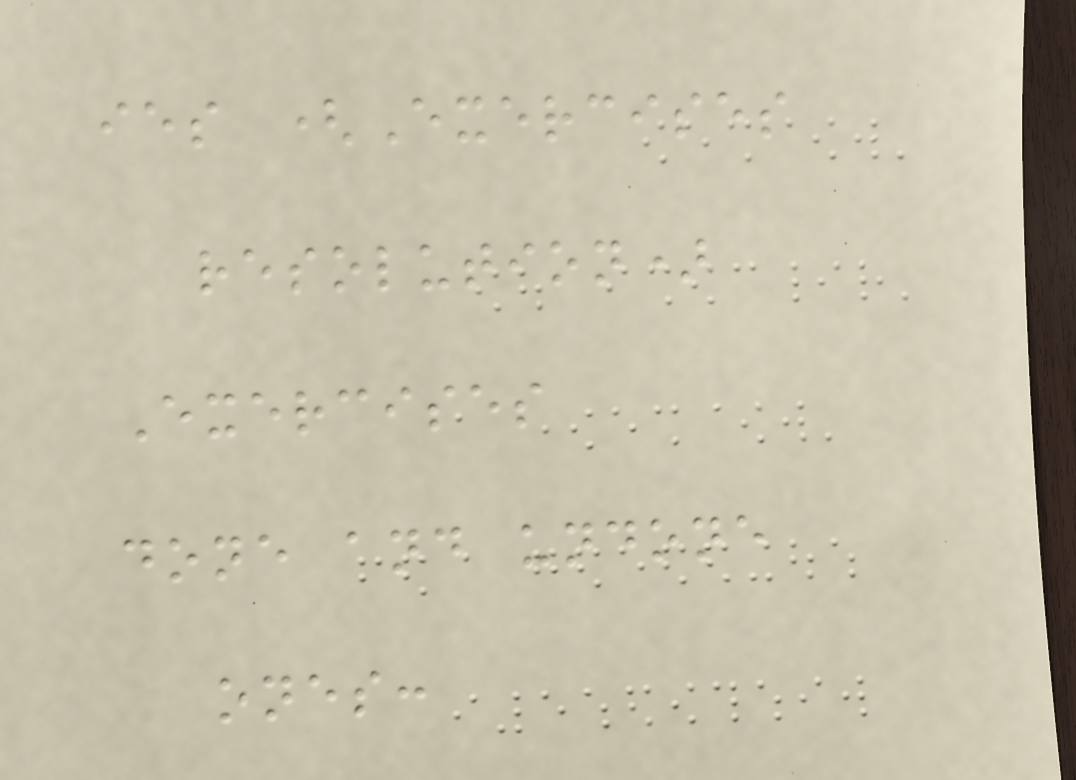ies (Exercises
resolution)
Exercises
done and undone
ones:
